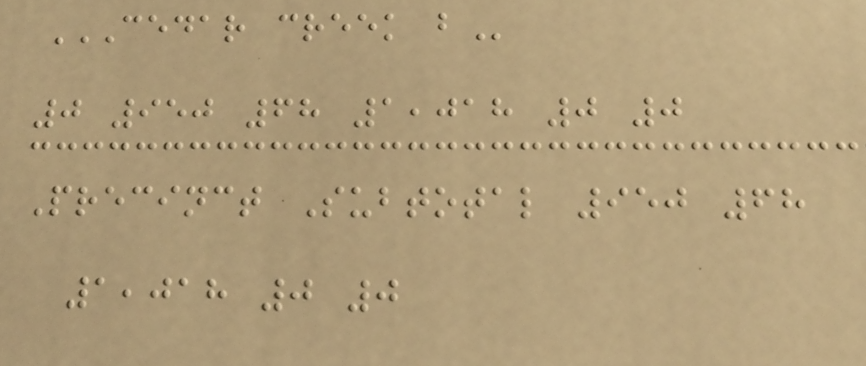CEDAR CREEK B
0 950 68 1,018 0 0
Precinct Subtotal 950 68
1,018 0 0
